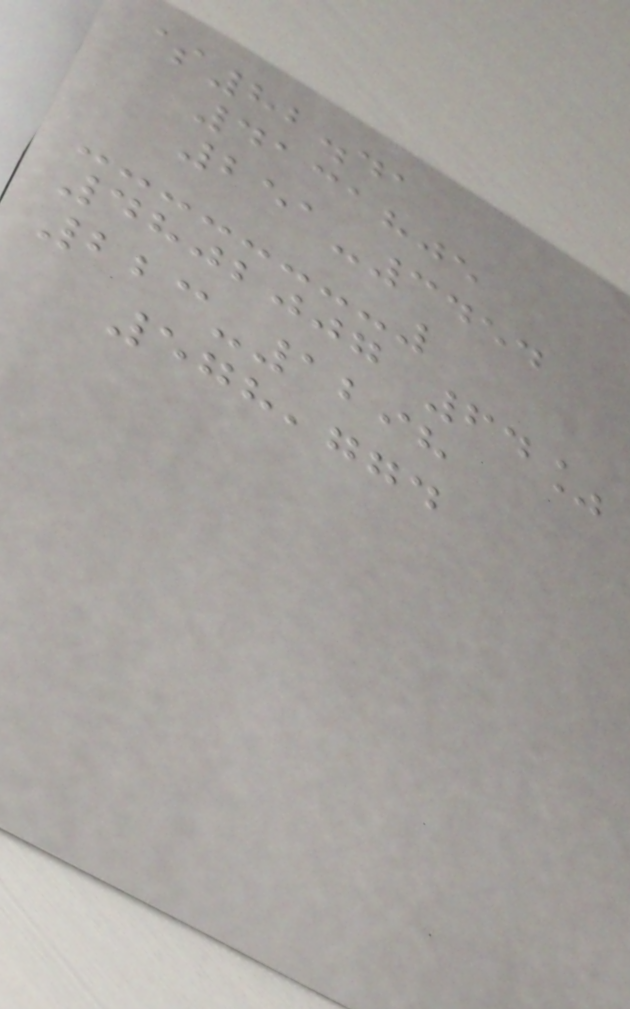$82.41
4131805
251-3454
4802007 64%
223-1298
578,774
